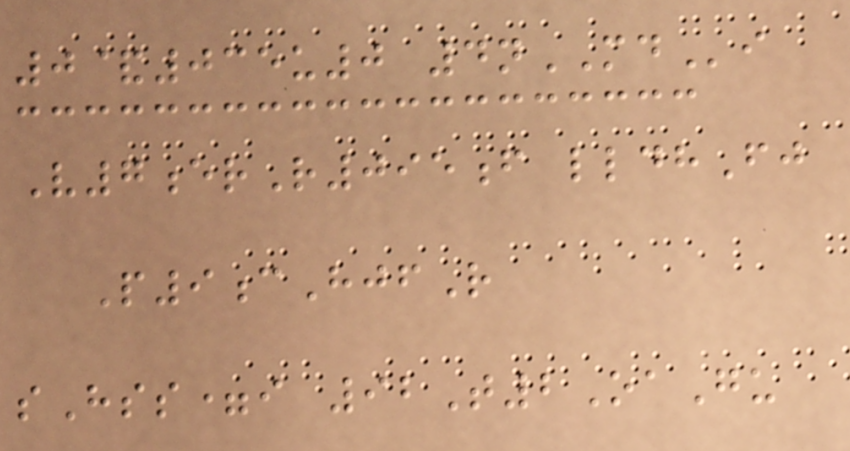0&035u0 4nMDi
V7erR095f lldhFj
P9cHjfR
sHss=i 92T2OaGu
